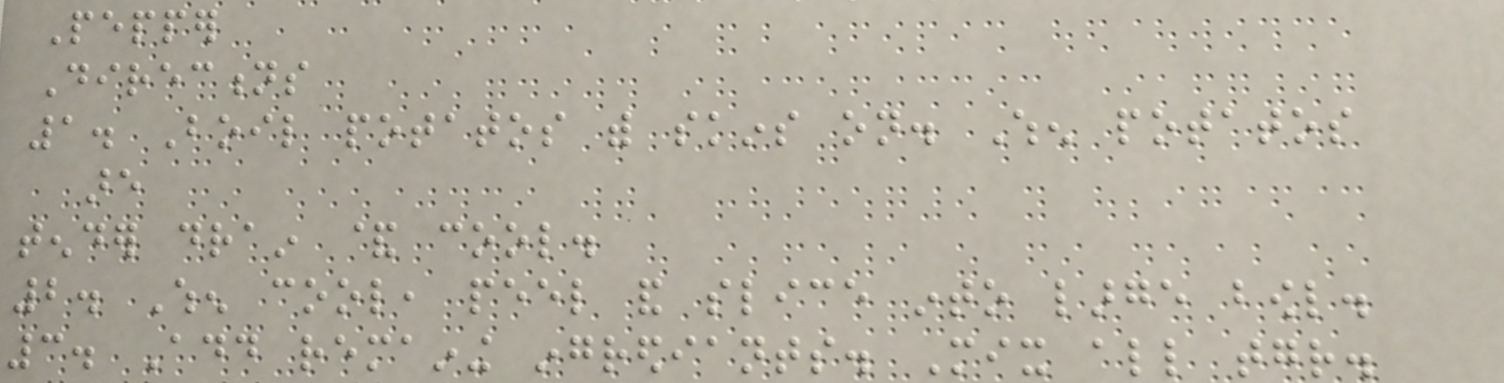Pepper
Directions
1. Boil potatos with skins on. When potatos
are
tender drain & cool.
2. When cool, peel and slice into large bowl.
3. Add remaining ingrediants. Mix all together.
